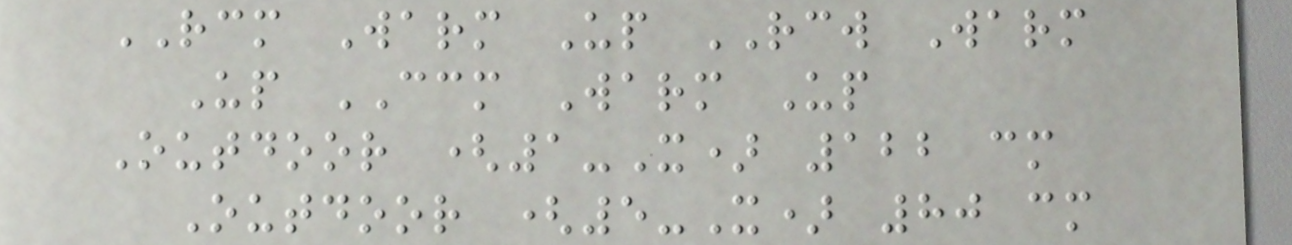RCM Warm Up RCW Warm
Up CCM Warm Up
Outdoor (1-X) 122 cm
Outdoor (5-X) 80 cm
